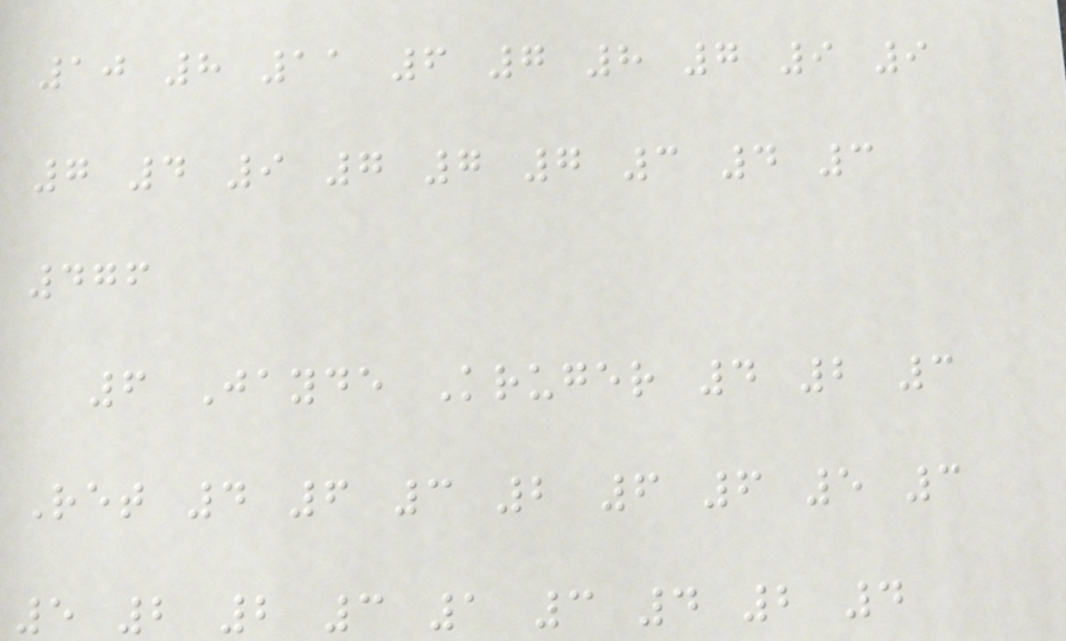10 8 11 6 7 8 7 9 9
7 4 9 7 7 7 3 4 3
476
6 Jayde Kruger 4 2 3
Ret 4 6 3 2 6 6 5 3
5 2 2 3 1 3 4 2 4
